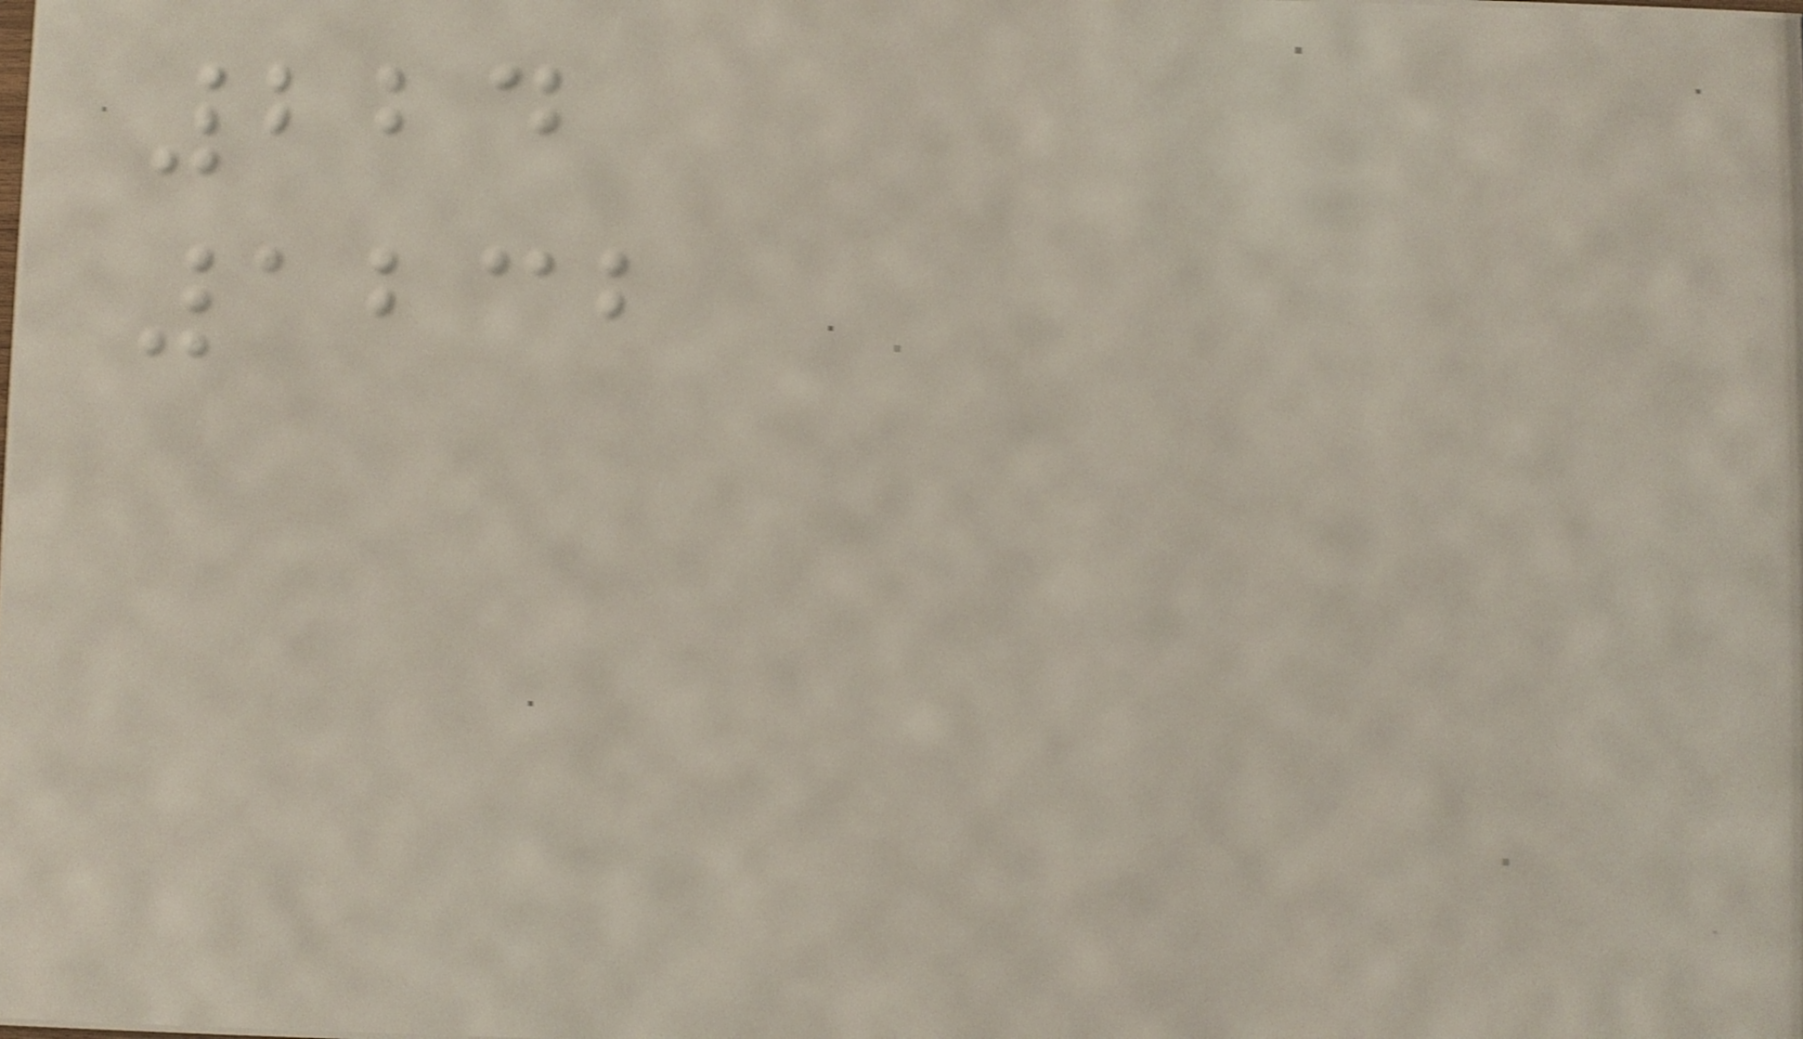224
1232
